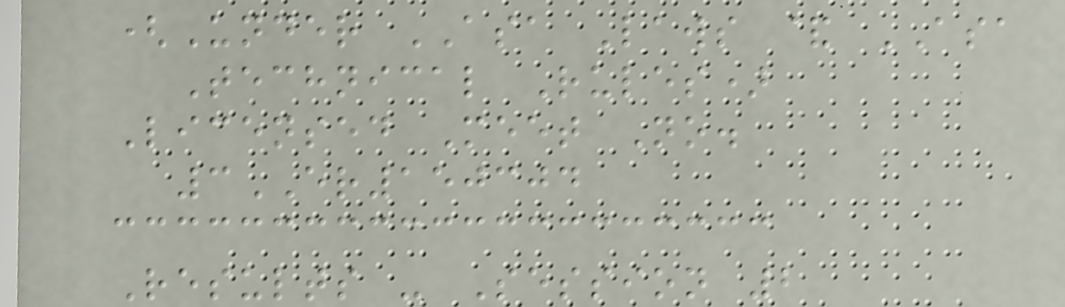(Under ASA Laws & ASA
Technical Rules)
Licensed Meet No.
3ER150304
Results - Session 2
